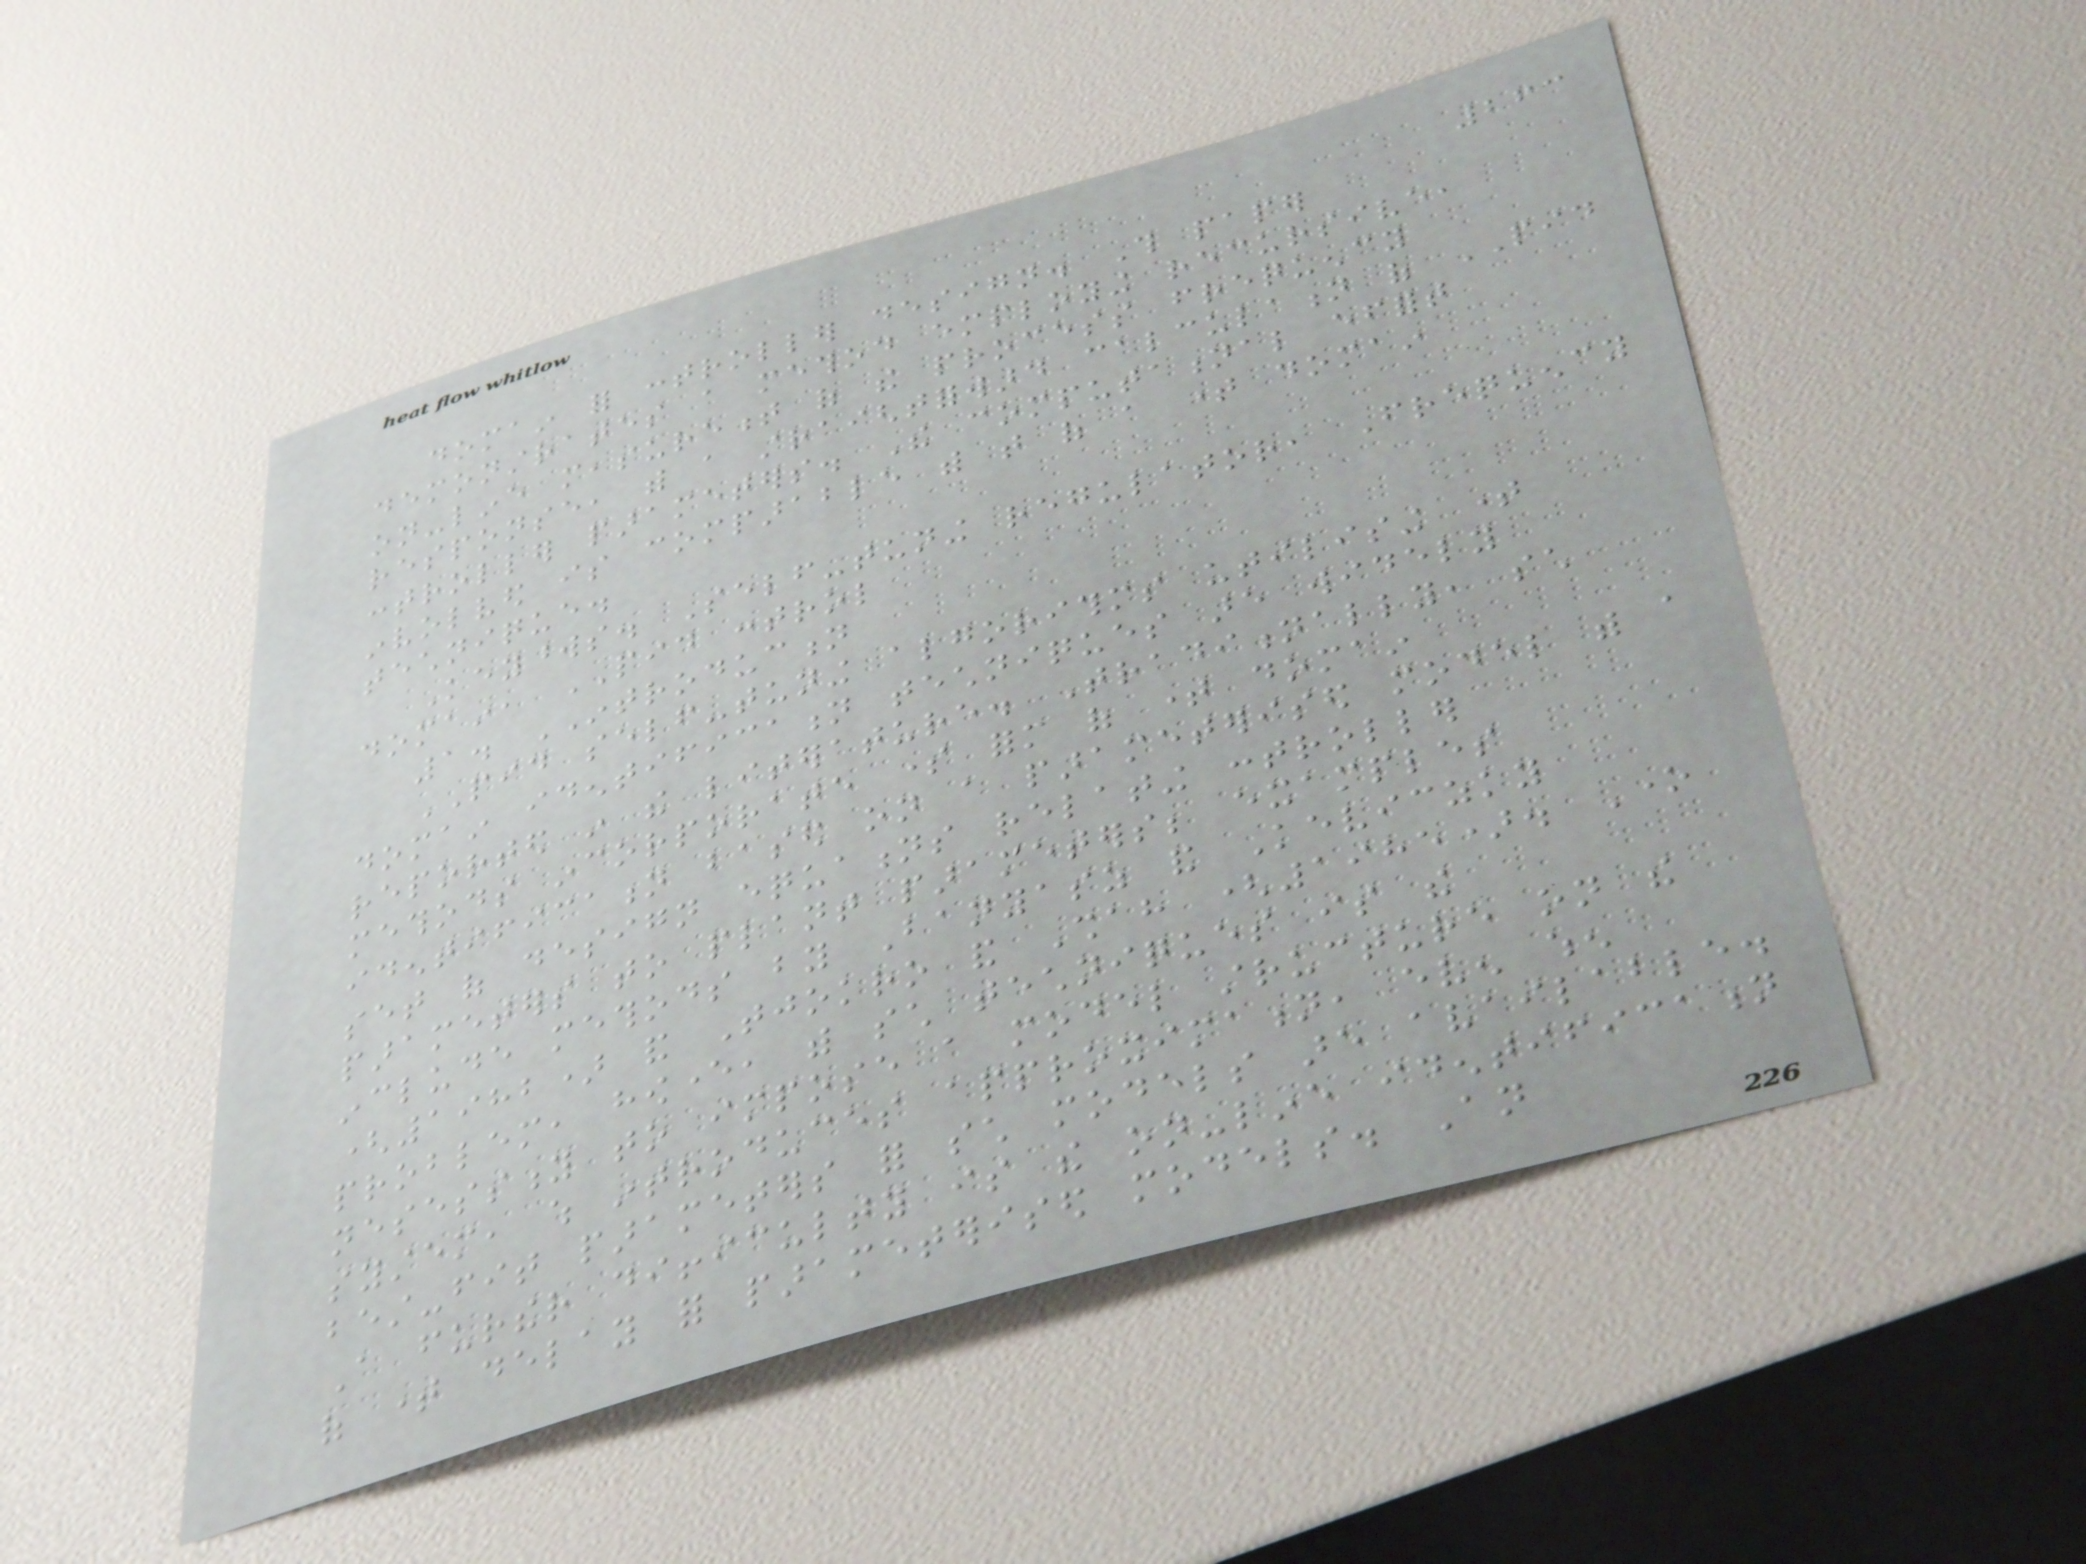263
domain for controller design. This paper
demonstrates a method employing recursive,
on-line measurement of the process frequency
response, with a straightforward calculation of PID
controller parameters. The computational effort
involved is comparable with that of a time domain
technique.
Keywords. Self-tuning regulator, Frequency
domain, PID control
1. INTRODUCTION
PID self-tuning algorithms utilising time
domain identification techniques are widely
reported in the literature. Traditionally, such
methods incorporate some form of time domain
identification based on a parameterised model with a
set of design equations relating controller
parameters to plant parameters; examples
include methods by Banyasz and Keviczky
(1982) and Tjokro and Shah (1985). One
problem, however, with such techniques is the
nesessity to impose a model structure on the
system, which introduces approximation, even when
best-fit parameters for such models are available.
A further difficulty is the on-line identification
of time delay for parameterised models. An
